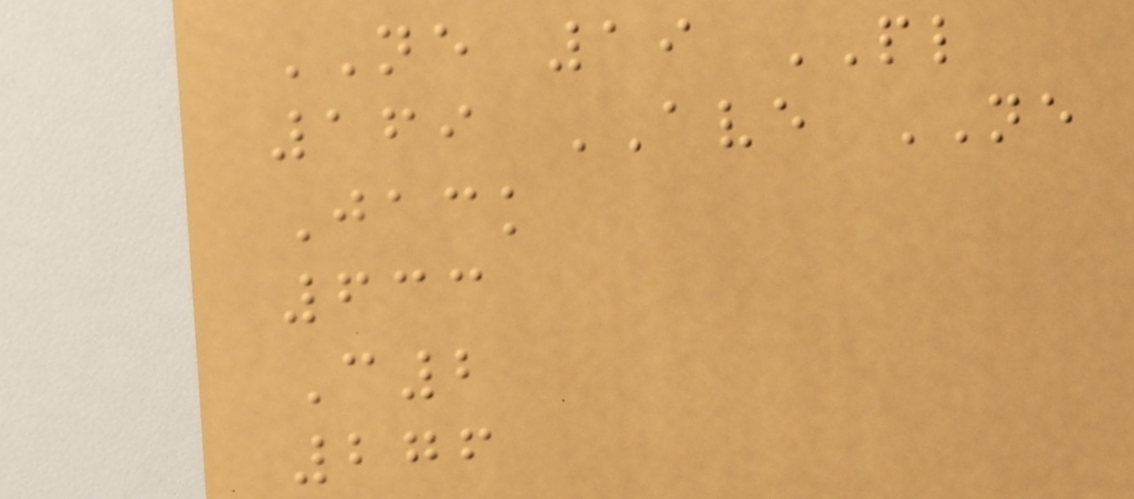NE 19 PL
169 AVE NE
Jack
633
C2
276
